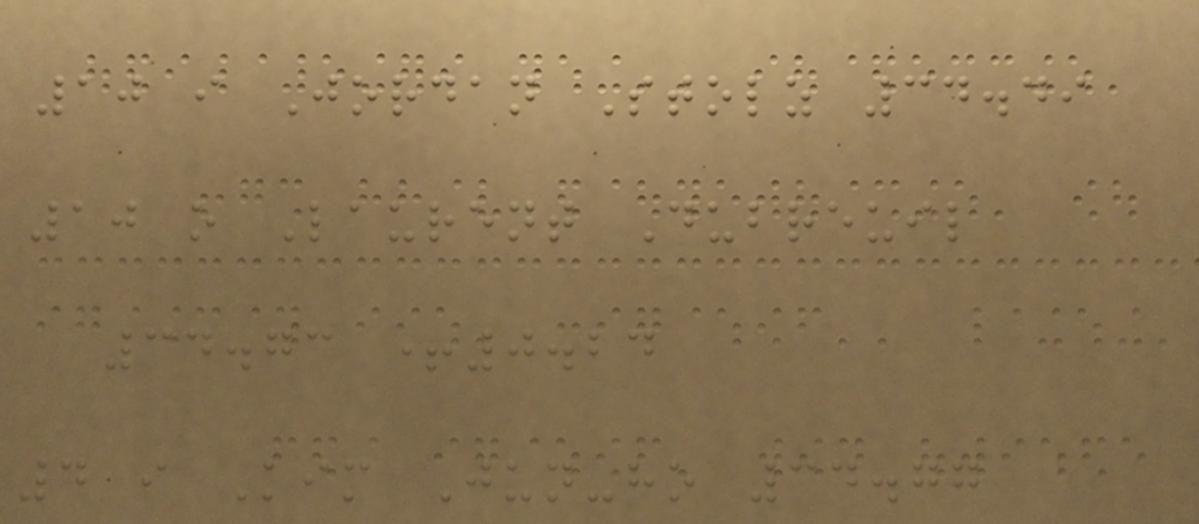10 i Jordan Stolz 34.49
10 o Laurent Dubreuil
34.73 +0.24
4 i Kim Jun-ho 34.77
